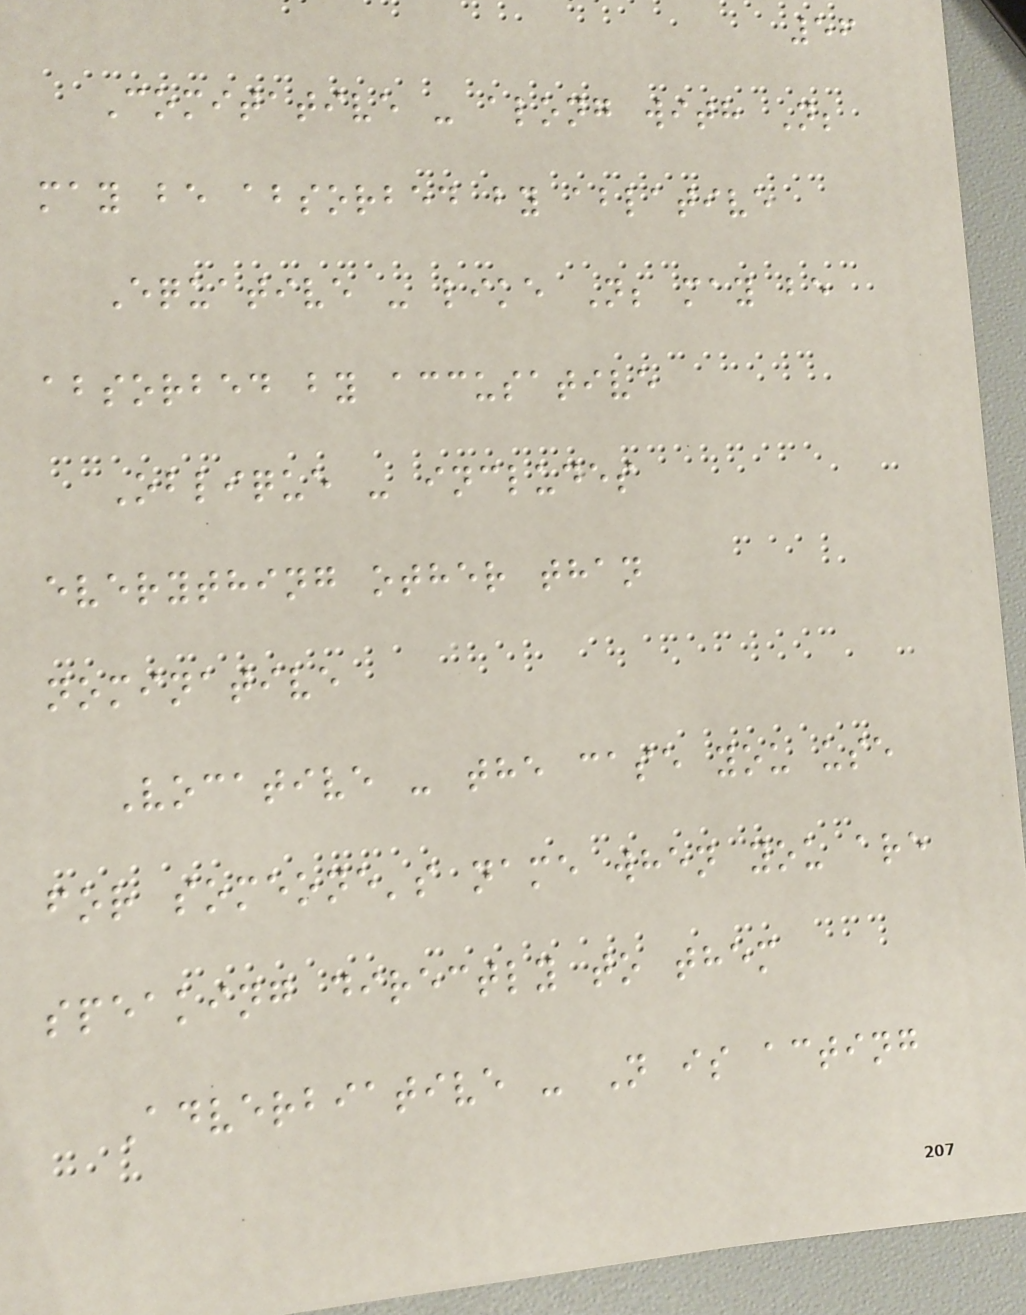56
Comitative - along with N;
may be absorbed by ablative
Equative - like N; may be
absorbed by accusative
Oblique - includes
everything other than
nominative
Vocative - the case you use
for someone's name when you are
speaking directly to them
Adverbiative - N is acting
